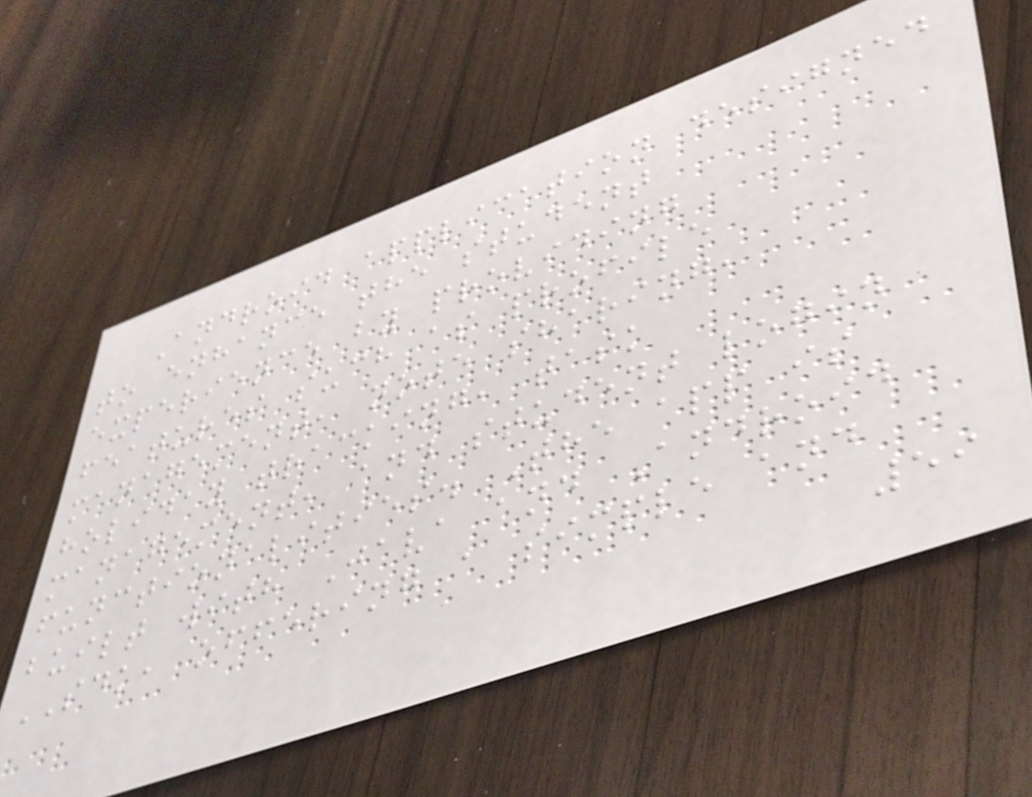Android application designed
to enhance the student
experience by providing
features such as profile
management, note sharing,
holiday tracking, task
management, and student login
functionalities. The app is
built with Java and Android
SDK, offering a simple and
59
